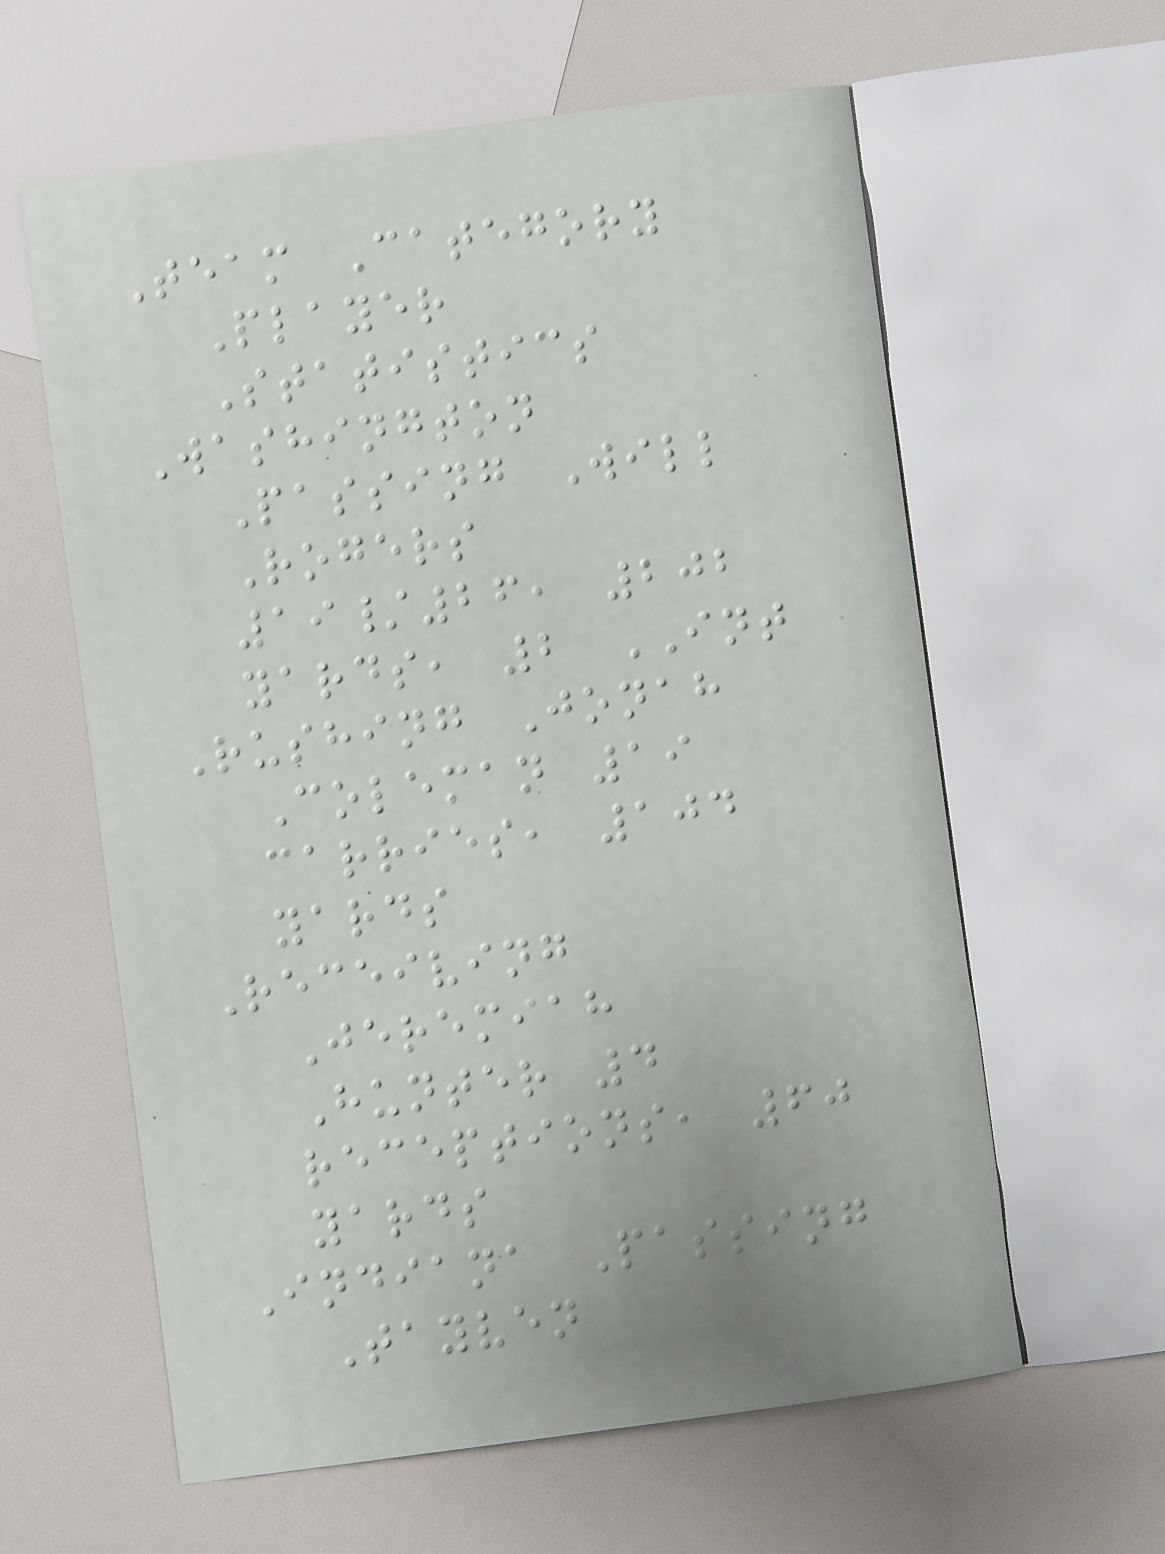Team Category
Player
Statistics
Washington
Passing Will
Rogers
19/26, 202
yards, 2 INT
Rushing Jonah
Coleman 19
carries, 104
yards
Receiving
Jeremiah
Hunter 4
receptions, 60
yards
Indiana Passing
Tayven
